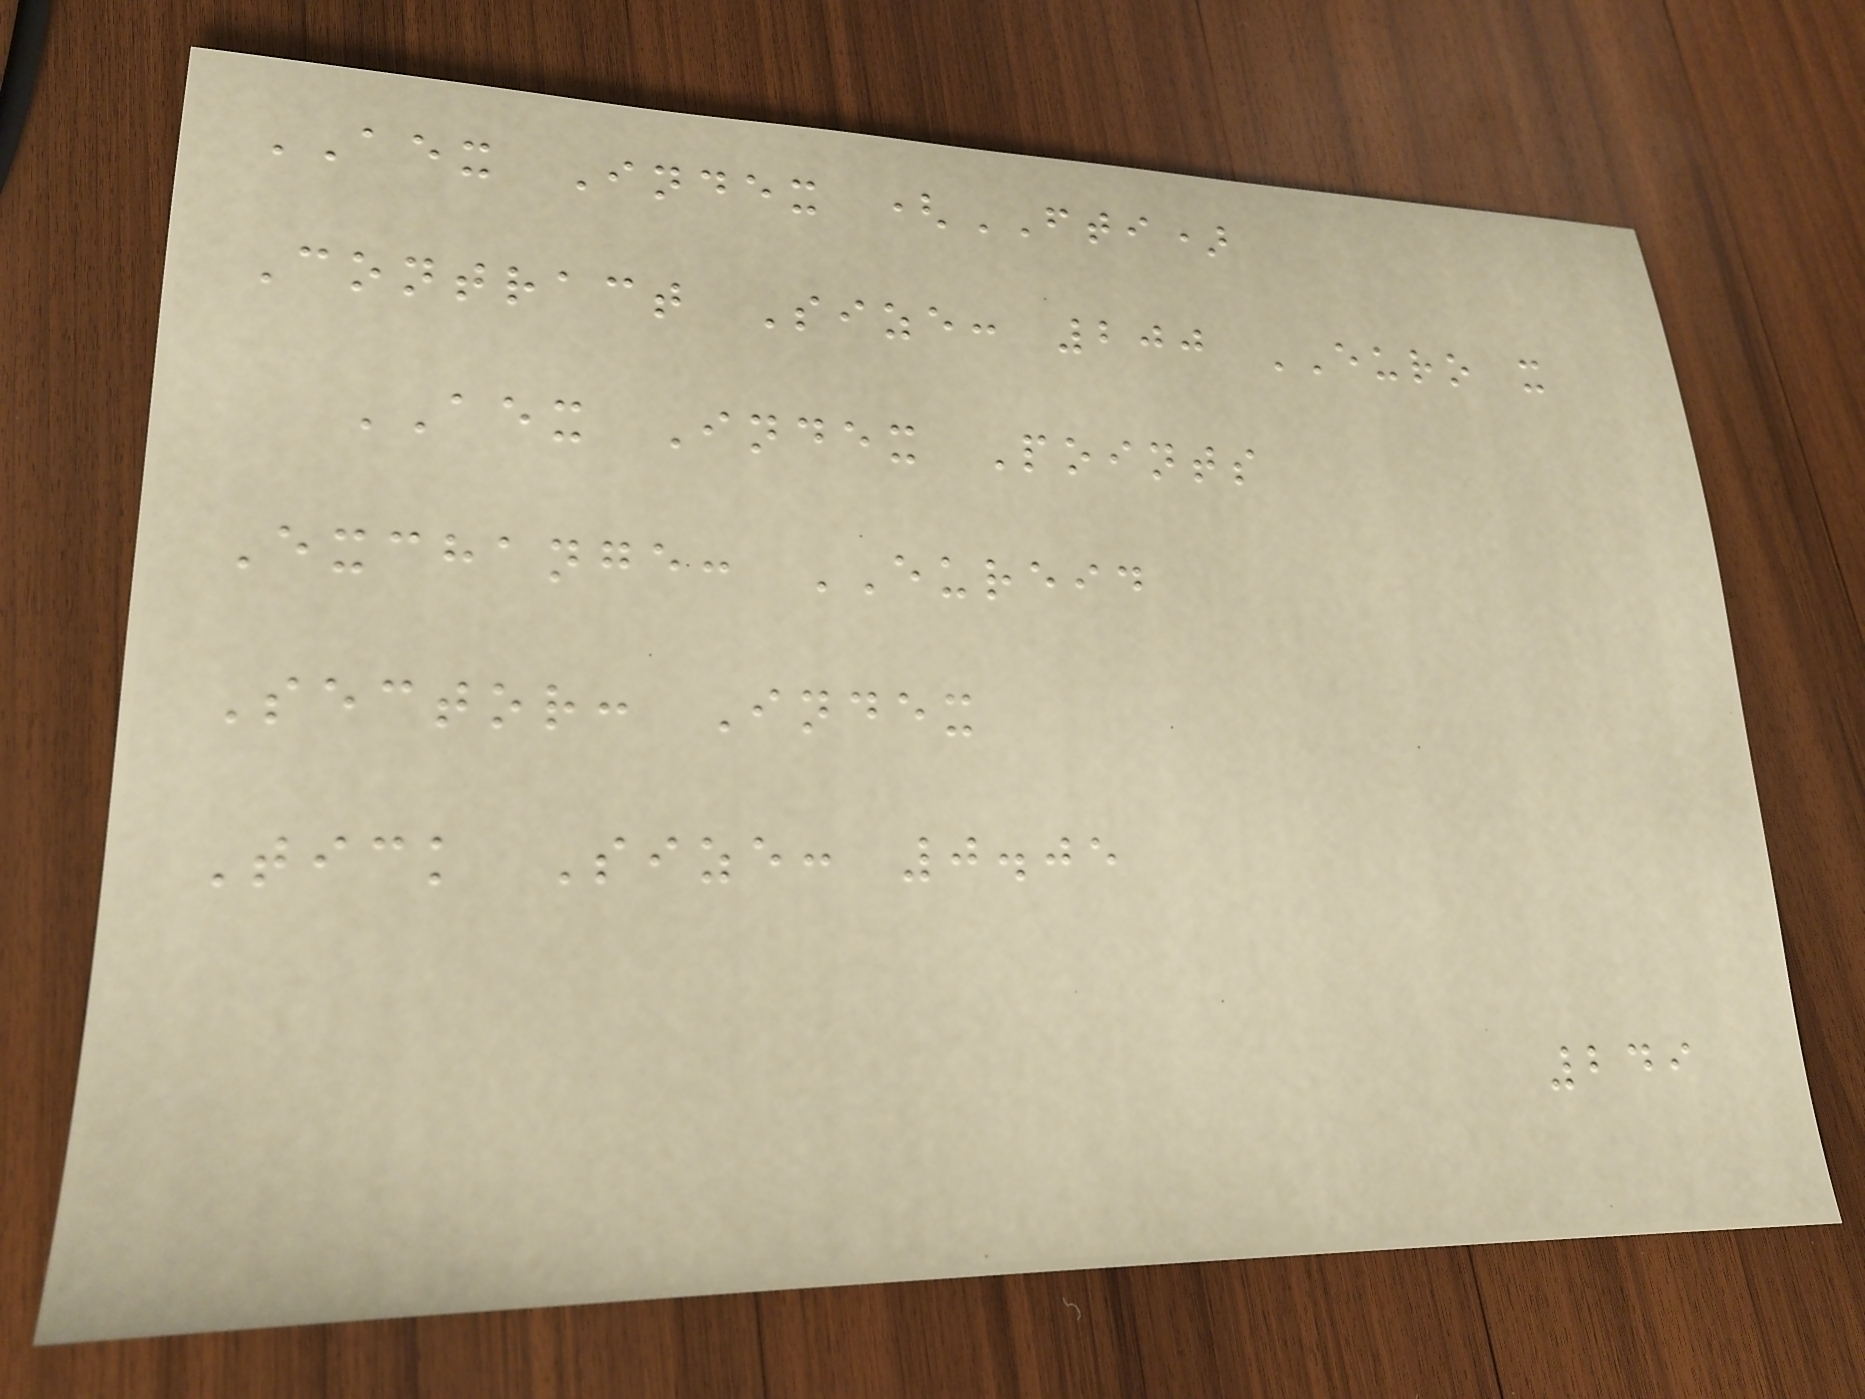AEX Index (FTI)
Contract Size: 200 EURO x
AEX Index Points
Exchange: EUREID
Sector: Index
Tick Size: 0.05
249
